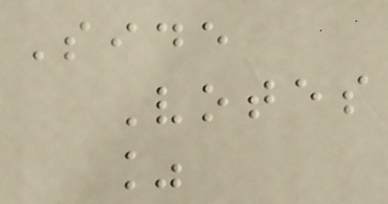Side
Votes
%
